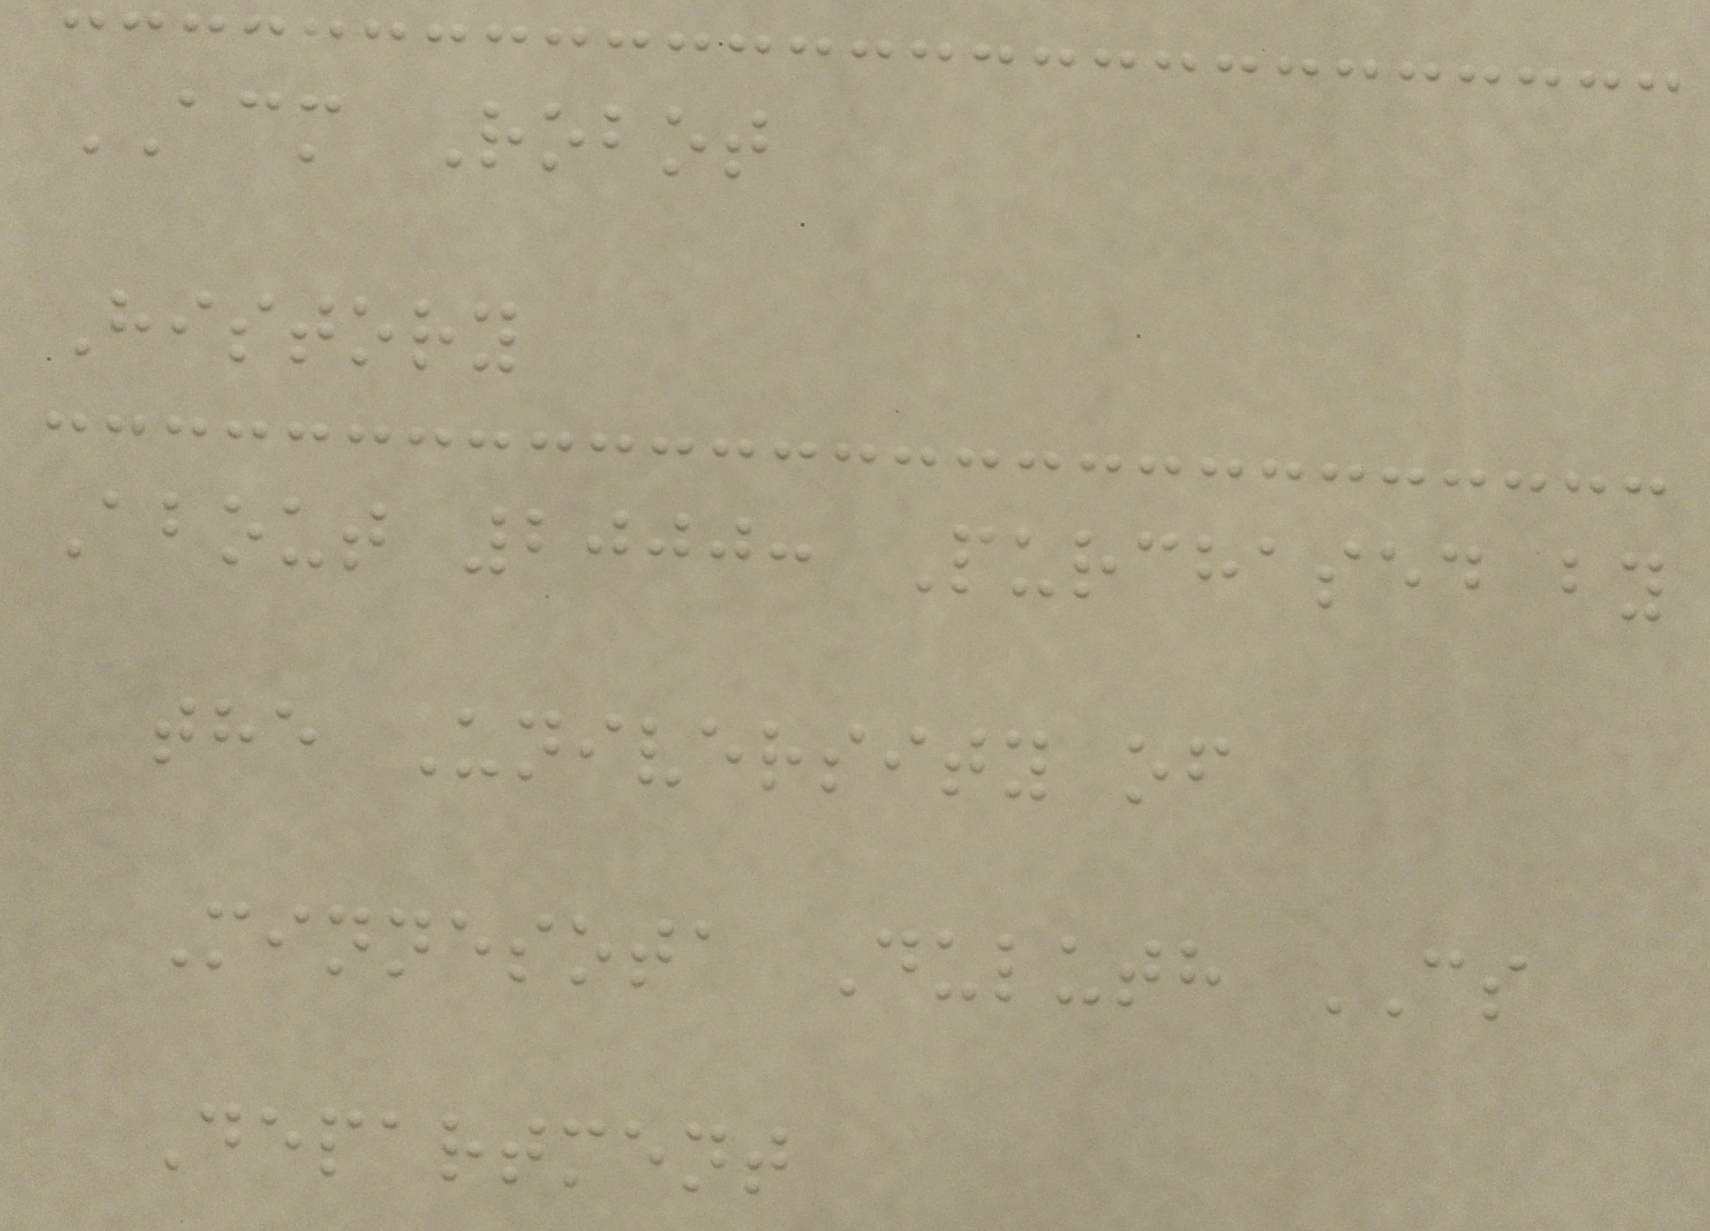ACM Robot
History
About 2000: Purchased by
the University of
Minnesota Duluth CS
Department
